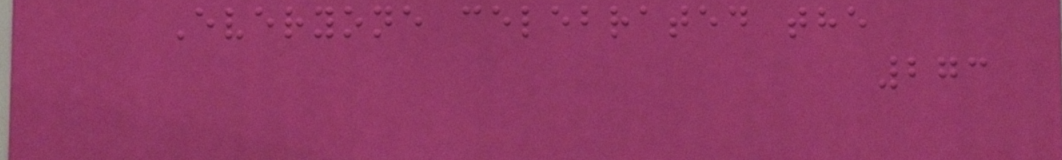Everyone celebrated the
273
